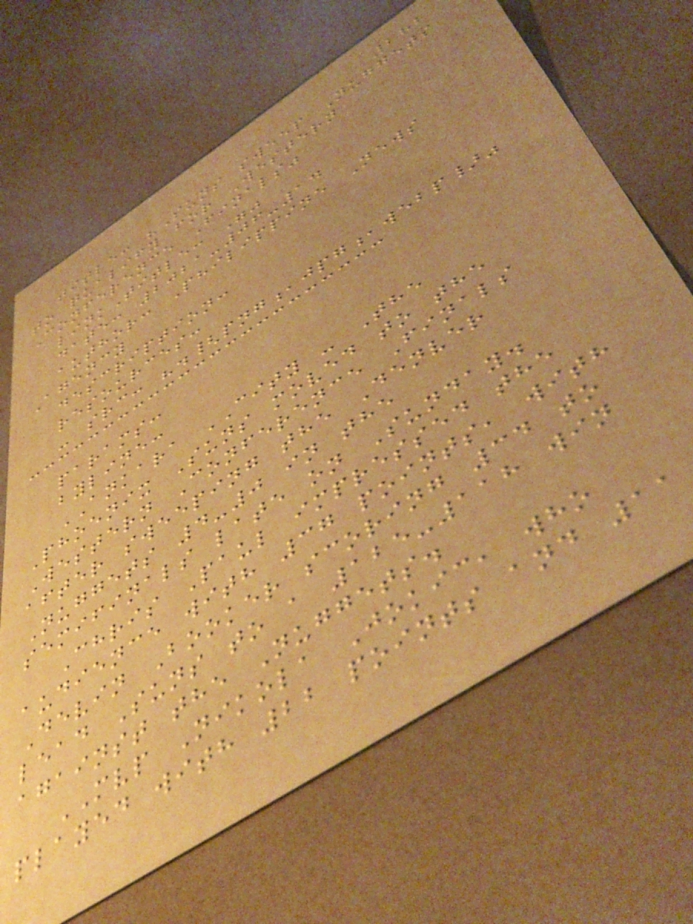282
title: "Suns sweep Nuggets
to qualify for Western
Conference Finals"
linkTitle: ""
date: 2021-06-14
author: Philippine News
Agency
description:
resources:
- src: ".{png,jpg,webp}"
params:
byline:
ANKARA CITY - The
Phoenix Suns moved to the
Western Conference Finals
after sweeping the Denver
Nuggets 4-0 in the
semifinals late on Sunday.
Chris Paul impressed the
audience with 37 points, with
Devin Booker scoring 34 to
lead Suns to a 125-118 win
against the Nuggets.
MVP Nikola Jokic, who
played with 22 points and 11
